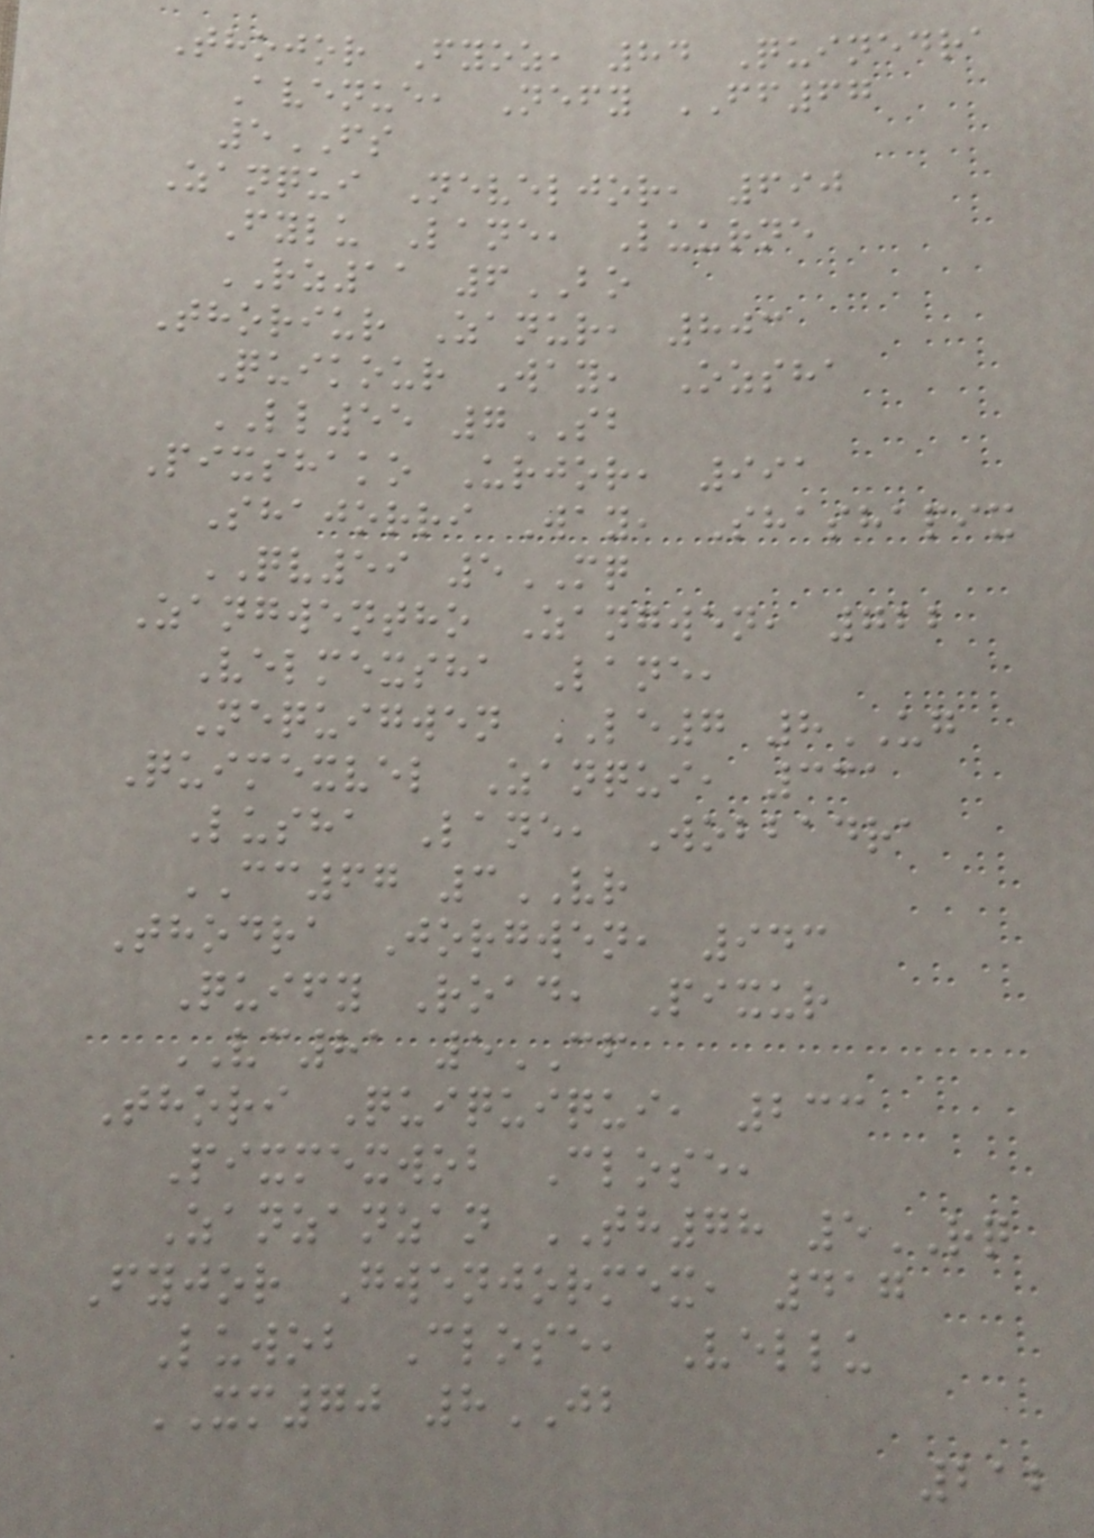Thojor Fyoz, 84 Quinedra
Avenue, Nefy FF67
5FS
Zanqui Neveljor, 690
Fylu Lane, Luurne
RZ11 6BO
Thoriur Zanur, 803
Quikour Way, Ozsha
LL55 7SB
Pixshako Urjor, 991
Shajorri Way, Shashapix
QV59 5MQ
Zangwentho Zangwen, 722
Velmexsha Lane,
Nequigwen LE7 8UG
Quimexvel Zanqui, 331
Lusha Lane, Wobbadra
CC67 3VR
Thodra Jorgwen, 943
Quify Road, Pixur
VC81 5CF
Thori Quiquiqui, 233
Pixmexwob Close,
Zanzanzan TH78 5RQ
Fyjor Gwenjormex, 417
Luwob Close, Vellu
XM70 8JB
212
